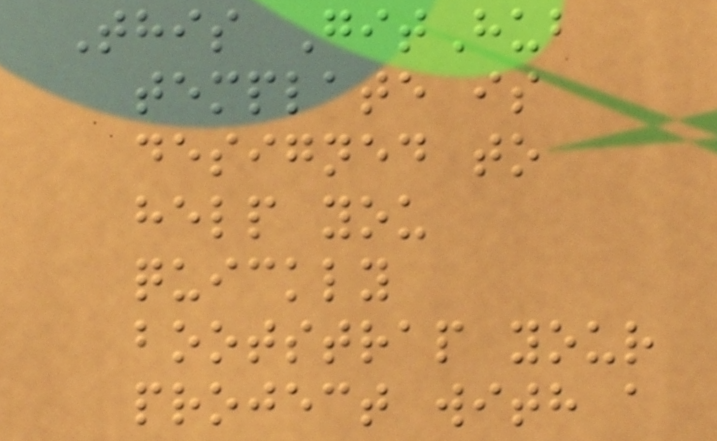This GitHub
template is
designed to
help you
quickly
bootstrap your
project with a
